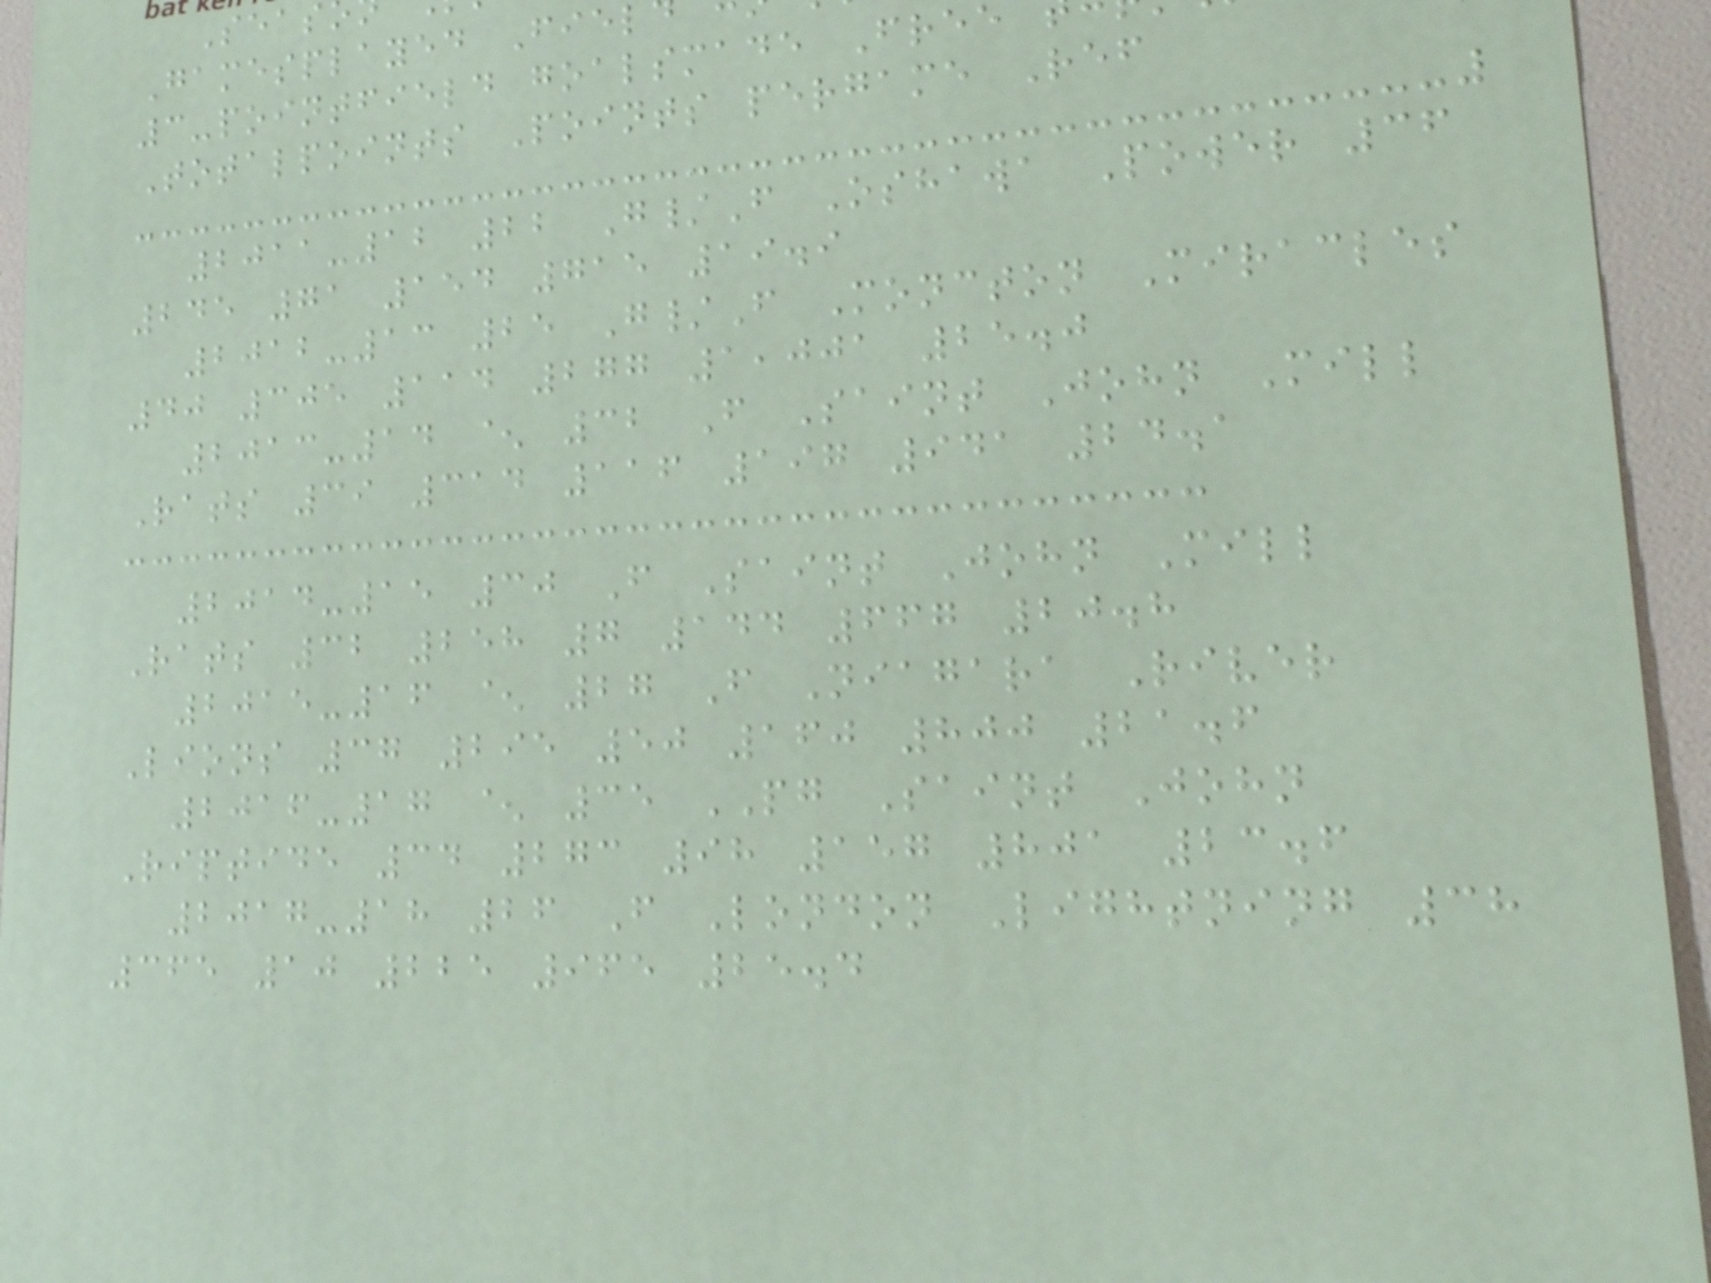Gamesplayed Fiel
3-pointfield goalsmade Free
Totalpoints Points pergame Ref
2011-12 22 G/F Oshawa Power 36
245 71 154 715 19.9
2012-13 25 G/F Moncton Miracles
40 305 114 277 1,001 25.0
2013-14 ^ 32 F Saint John Mill
Rats 39 314 116 197 941 24.1
2014-15 30 F Saint John Mill
Rats 32 258 7 144 667 20.8
2015-16 ^ 27 F Niagara River
Lions 37 295 50 160 800 21.6
2016-17 ^ 35 PG Saint John
Riptide 34 273 98 157 801 23.6
2017-18 26 F London Lightning 38
365 10 225 965 25.4
